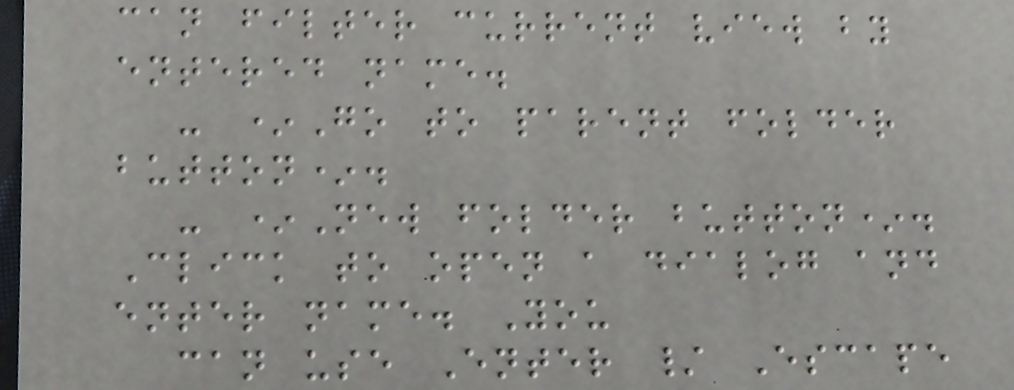can filter current view by
entered name.
- *Go to parent folder
button*.
- *New folder button*.
Click to open a dialog and
enter name. You
can use Enter / Escape
